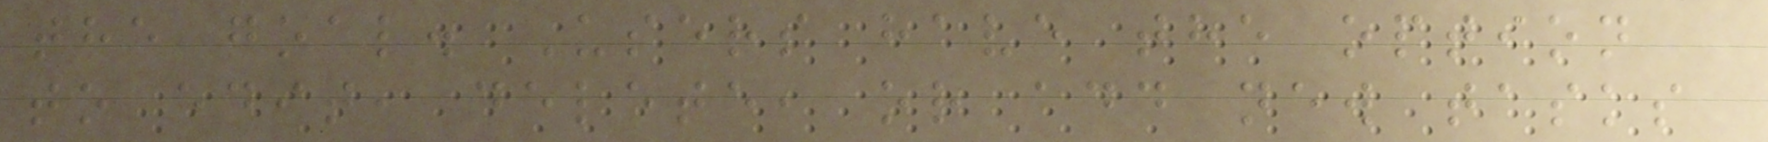the goal. Users have the option
to edit, delete, or add new tasks
